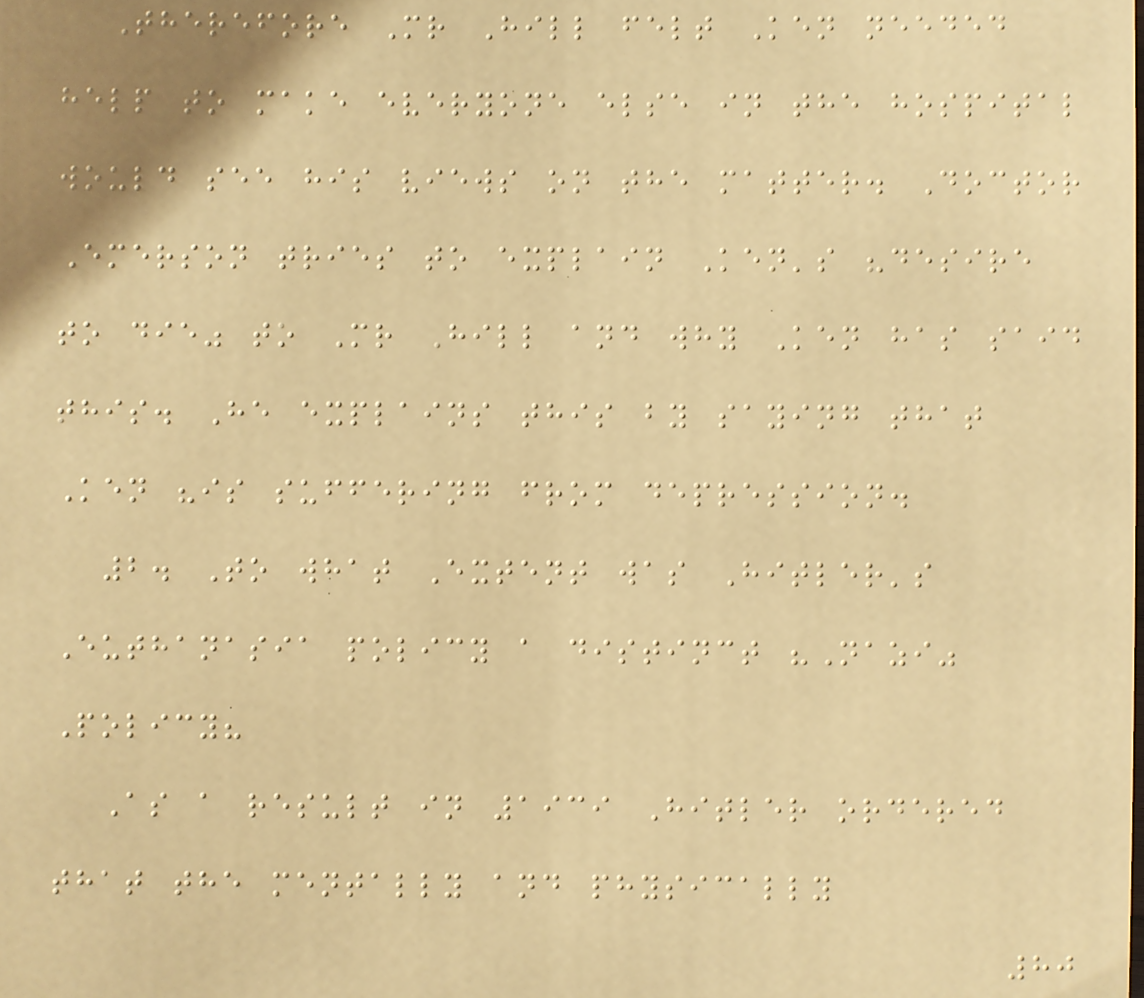Therefore Mr Hill felt Ken needed
help to make everyone else in the hospital
would see his views on the matter. Doctor
Emerson tries to explain Ken's "desire
to die" to Mr Hill and why Ken has said
this. He explains this by saying that
Ken "is suffering from depression.
2. To what Extent was Hitler's
Euthanasia policy a distinct "Nazi"
Policy?
As a result in 1939 Hitler ordered
that the mentally and physically
80
